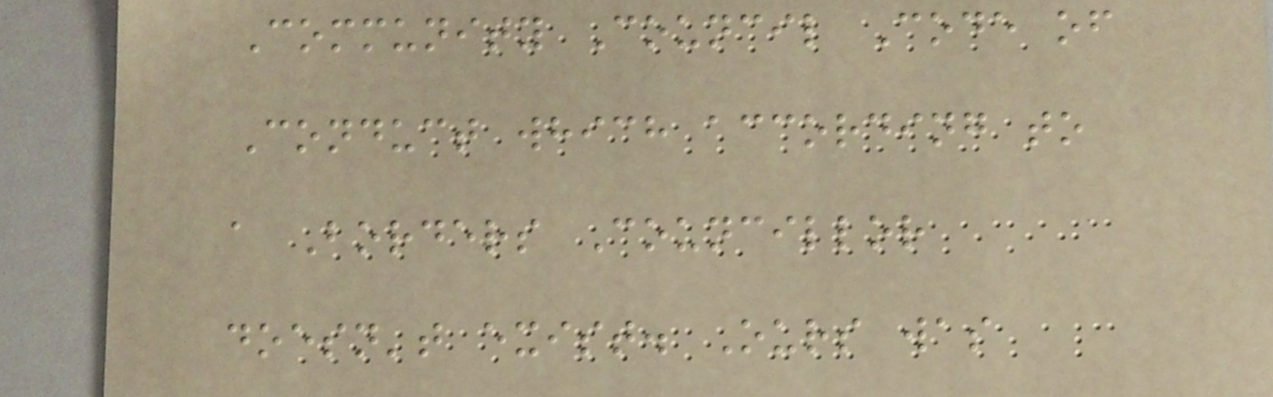Community Council Code of
Conduct which according to
a Borders Councillor
doesn't exist. Ours was
